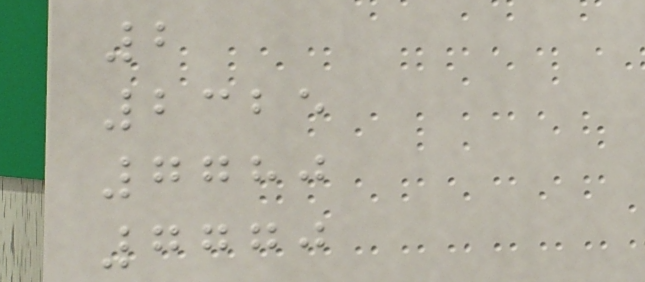2
2325
7780
7770
